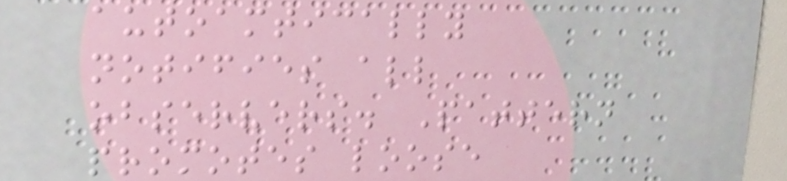autoamtically
notifies all
observers. Pattern
promotes loose
